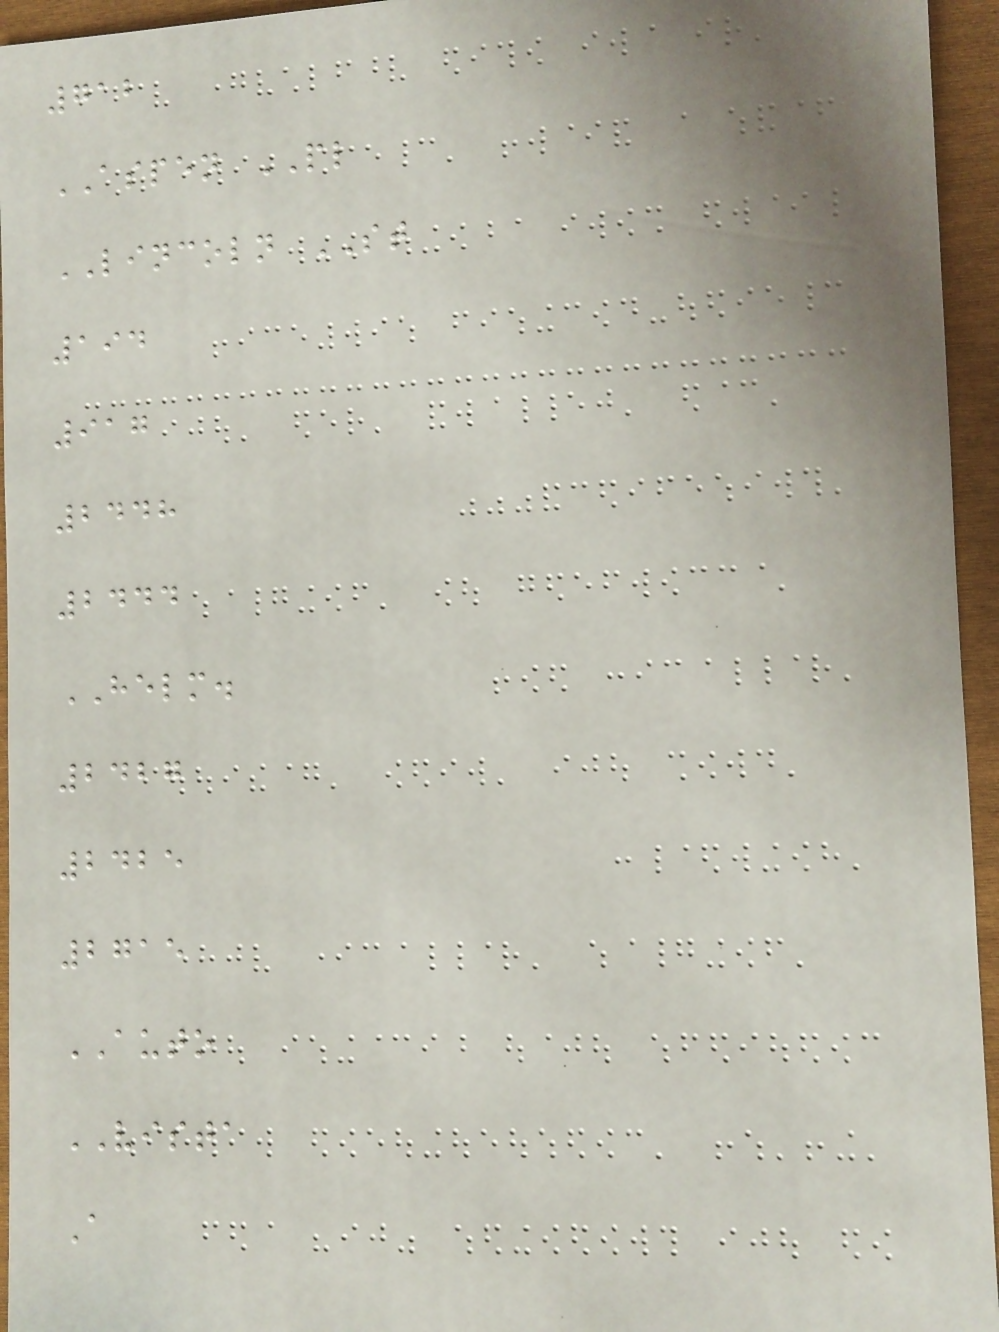712
ASPEN PL
LINCOLN ST
194
917
2448
2444
HELM.
2427
2425
2715
AUTO
VISTA
A
